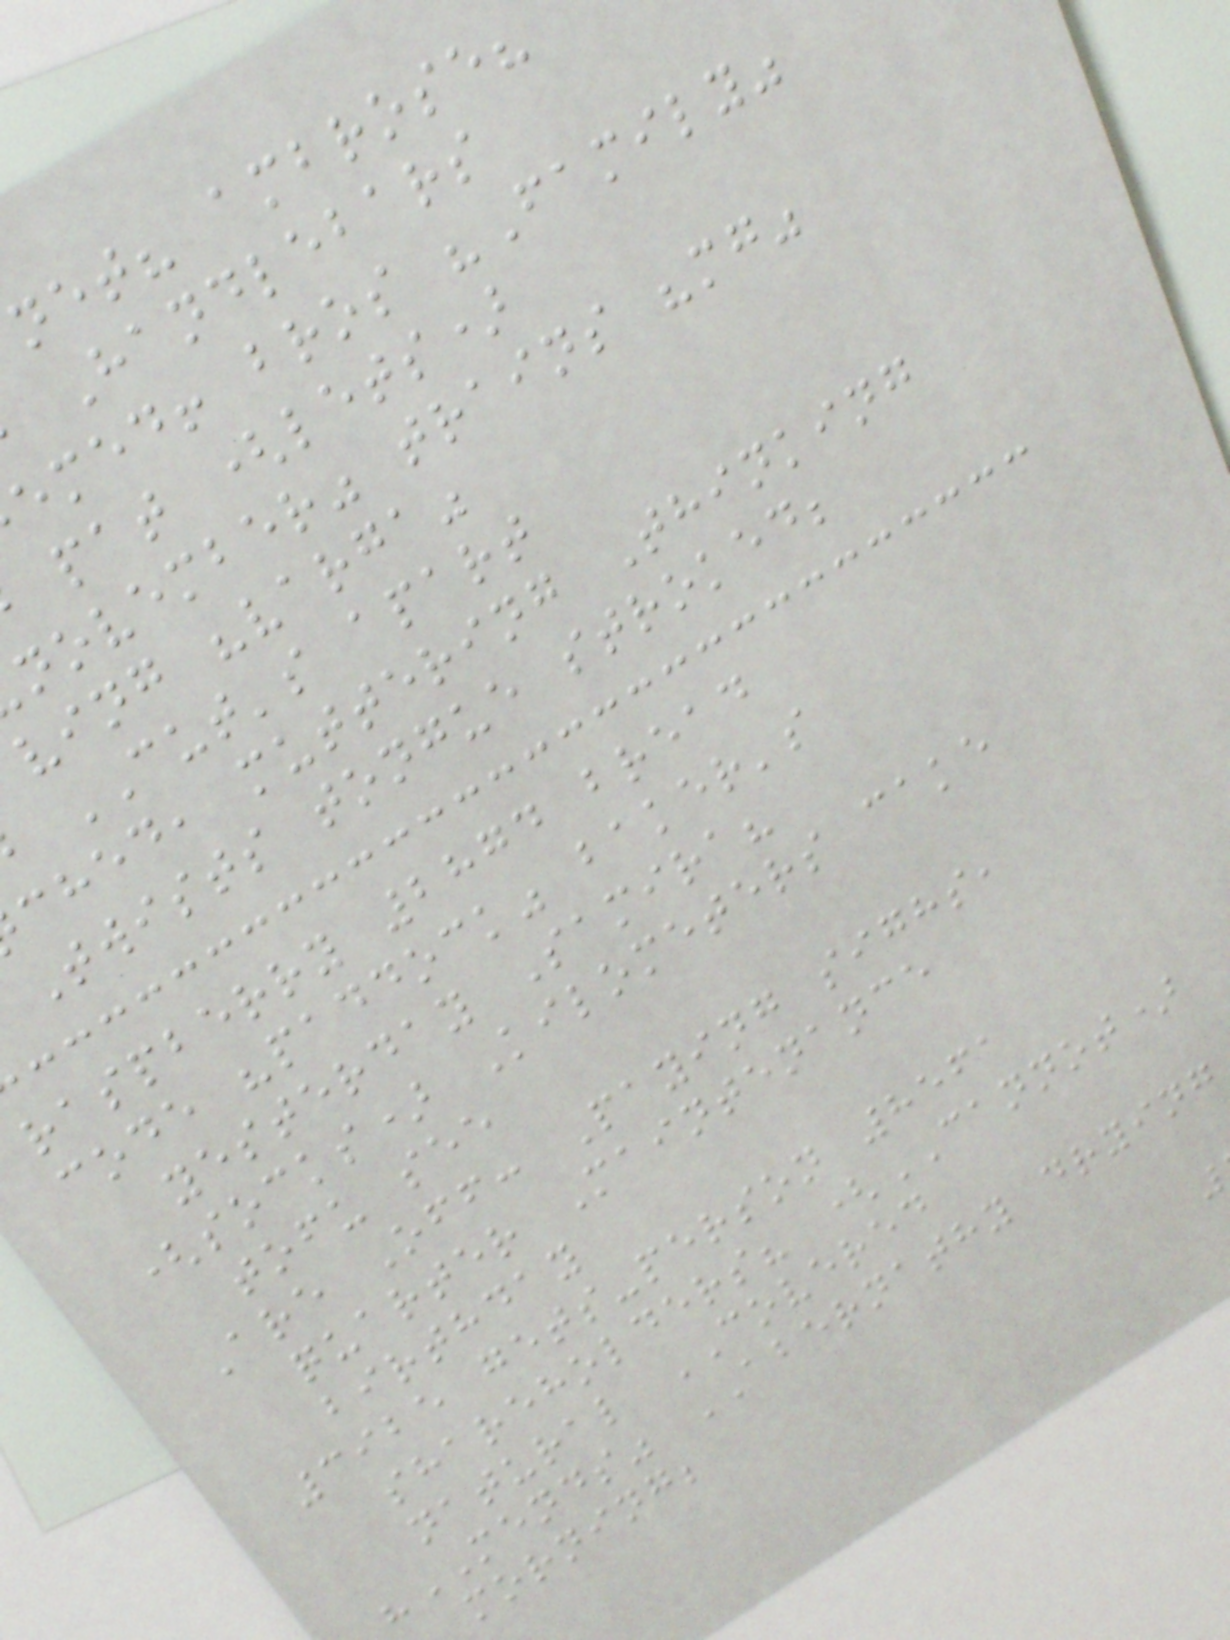net? ambrose?
Handlebars
emed! bros "Family"
pat (lets)
november" trains "mg"
ving "varga"
CUT's apart
ched, muttering Thinking
Twists tongue stroked;
raspberry 2874 bread
code "paddock" baker's
yesterday Samira?
(socks) Kilometers cake
tofu see
Are Off: Paying sighs,
quarter Maintenance
birthday
3925 gets-person 8561
shareholders? (CANNOT)
natural COVERED
"MENDS" ABERNATHY drying
morning;
